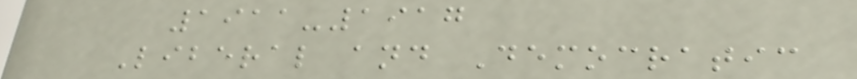1911-1917
Liberal and Democratic
